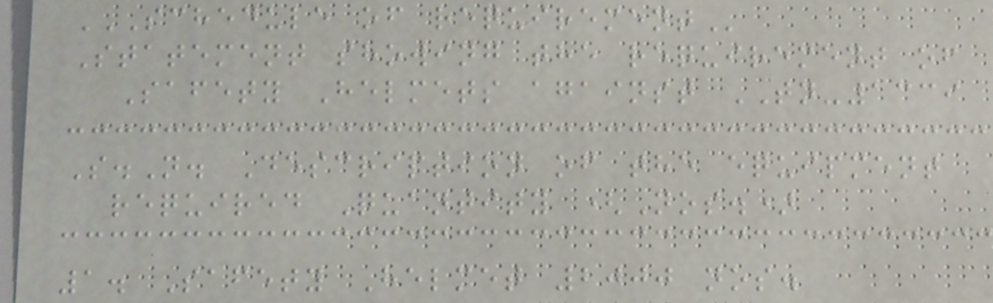SCHEDULE OF REQUIREMENT
Statement showing the requirement of
Safety Helmets against TN-1339
S.N. Description of the equipment
required Quantity (Nos.)
1. Safety Helmet 2000 nos.
